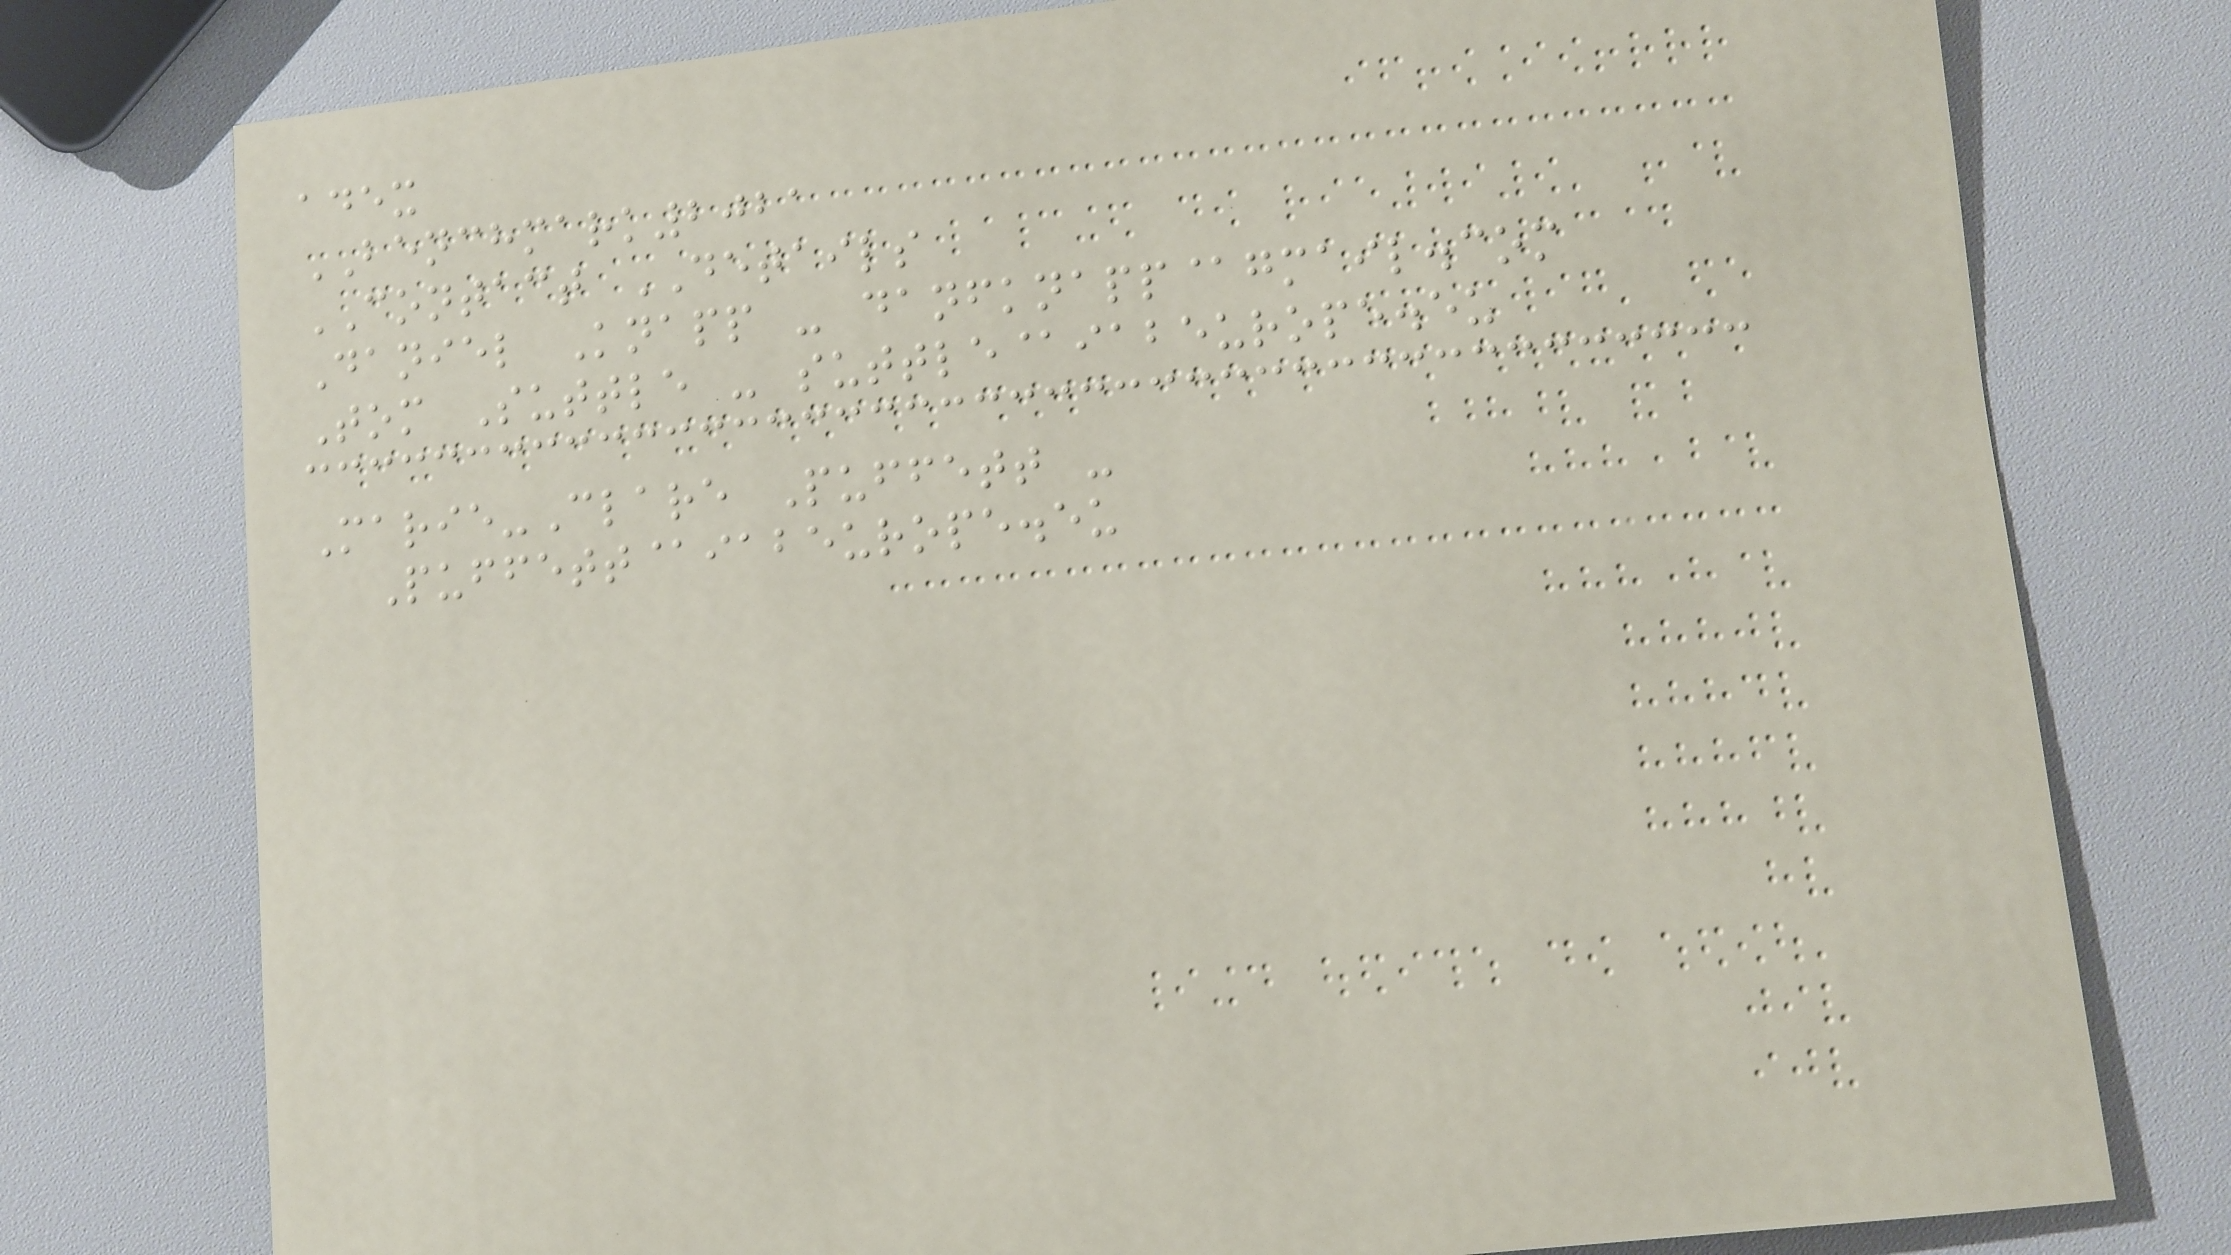adex
BENCHMARK2021
CONTACT DETAILS
Daniel Knapp - danfknapp@gmail.com
Tom Suttle - suttle@iabeurope.eu
Marie-Clare Puffett -
Puffett@iabeurope.eu
